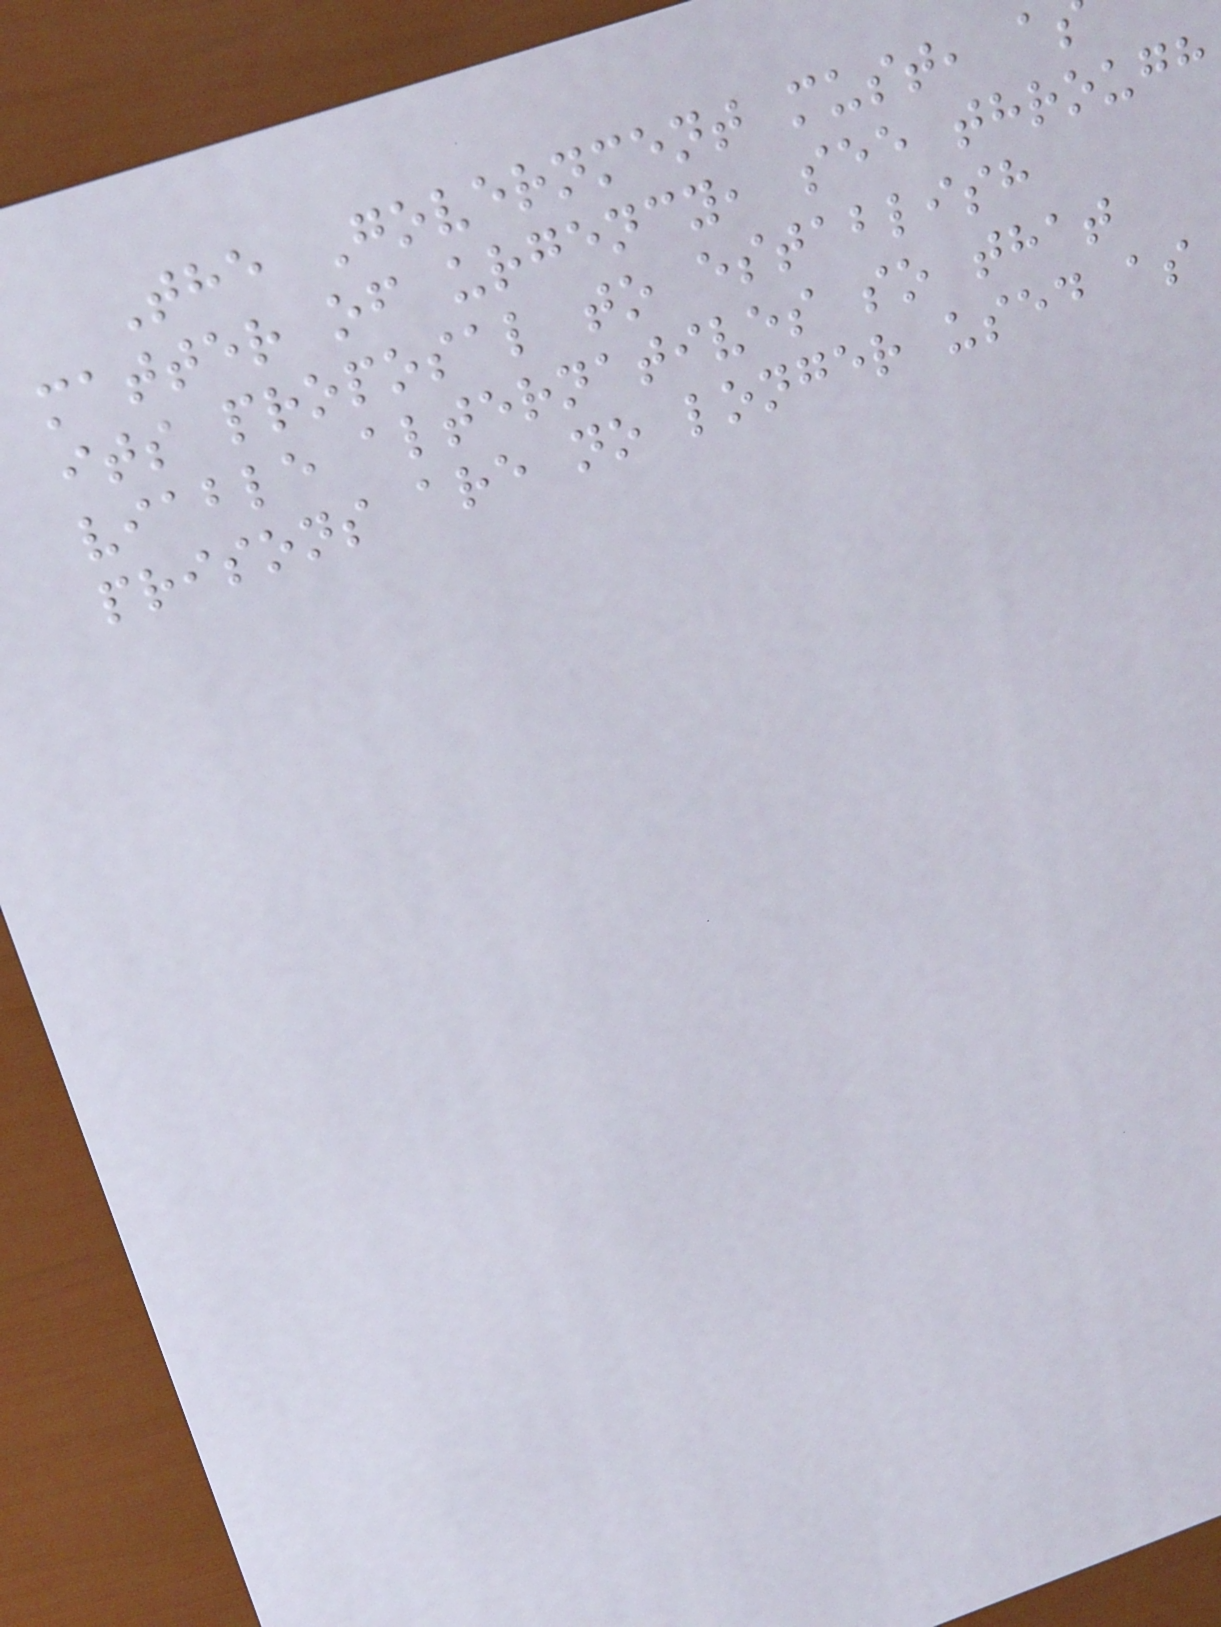The Government must, a
matter of urgency, see through
its proposal to establish
viable alternatives so that
prisons are no longer used as
